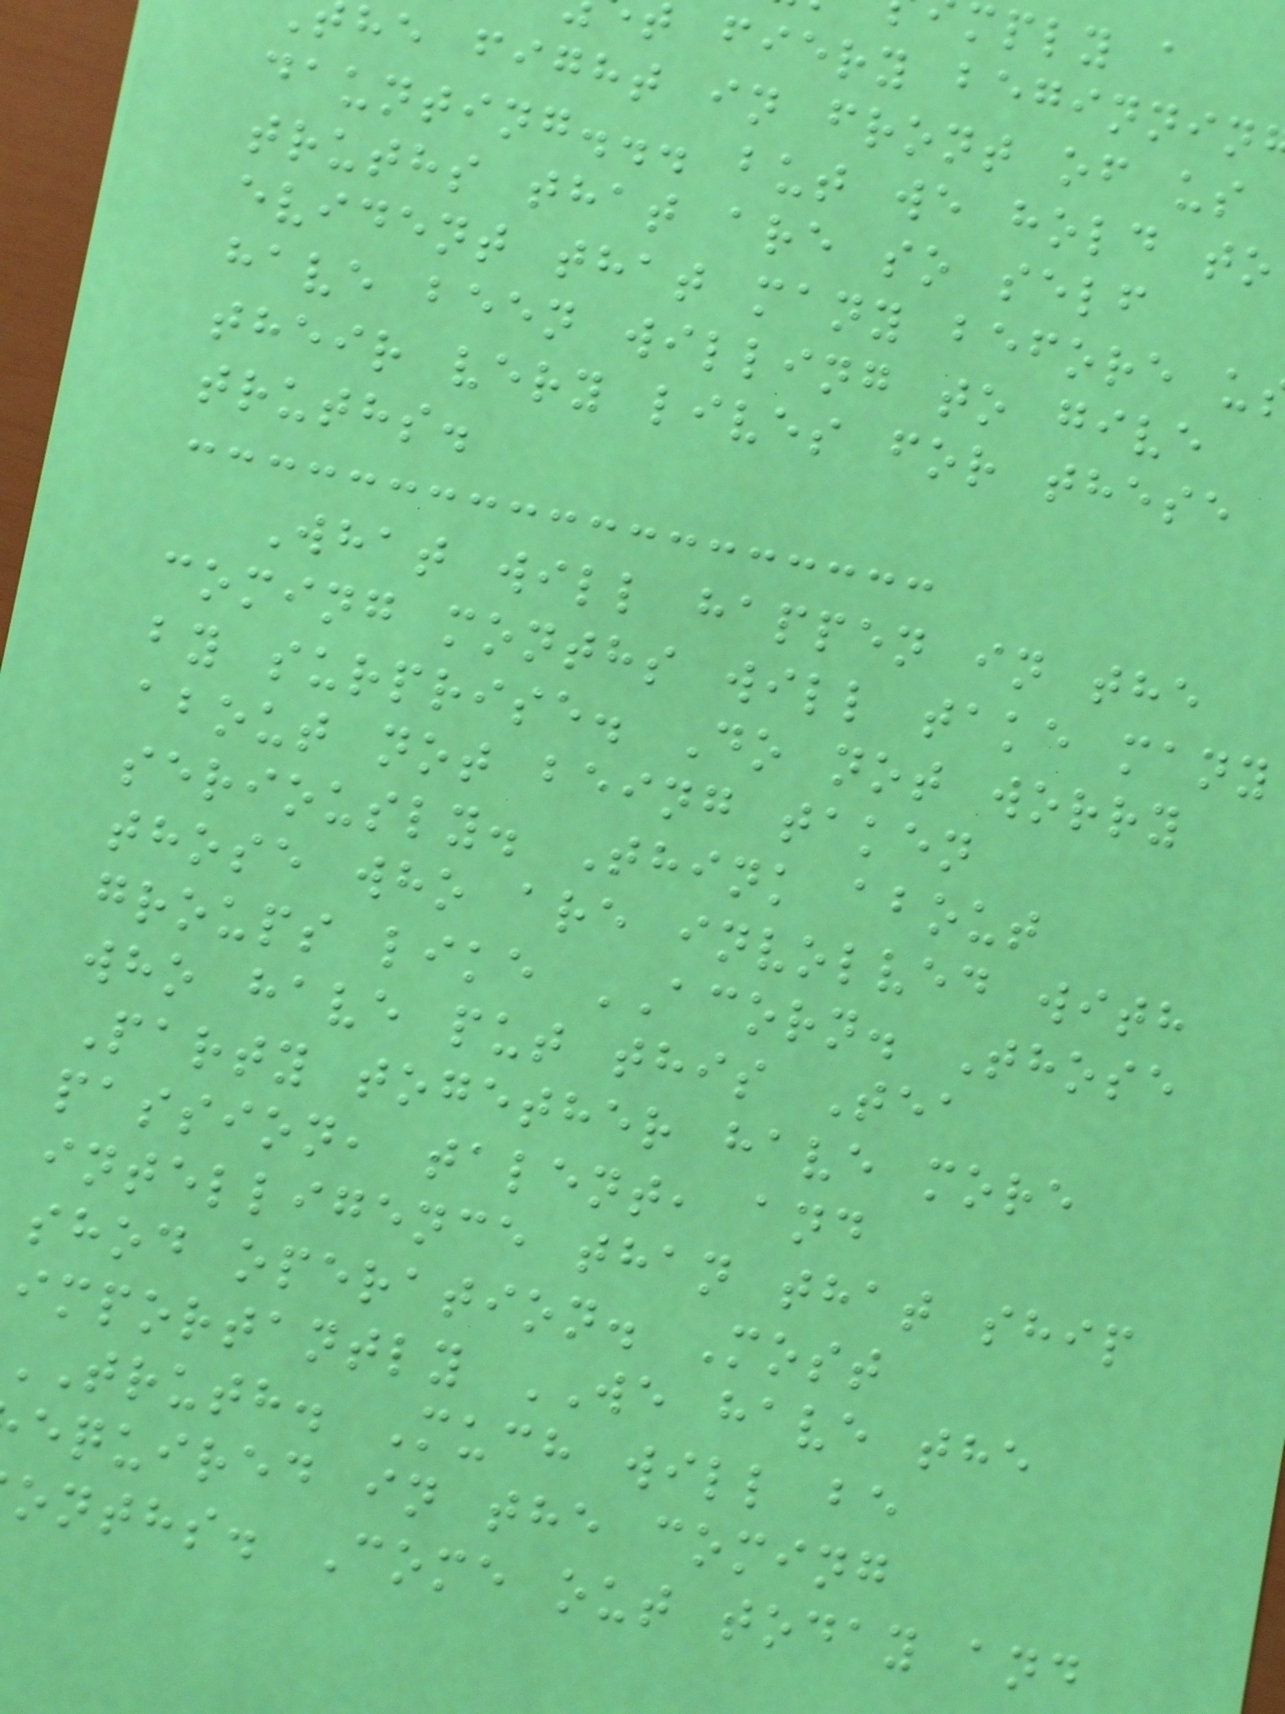mply a
fiery beginnin
he fight in front of us
daunting... but we hold to
truths that are so self
evident that many before u
have been willing to give
their very lives for these
truths.
What will happen in the
coming months will take many
by surprise. Do not worry
about not being taken
seriously. Think about
those who are involved with
groups like ACORN. Those
who have put this Tea
Party together have more
passion, talent, and
intelligence than that ship
shod operation. Most
importantly WE have the
truth. Much will be
equired in the coming
onths. Come out today and
